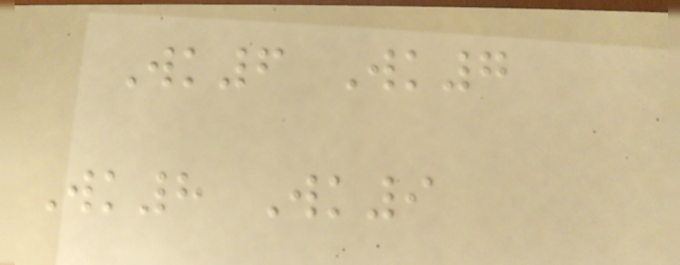Wk6 Wk7
Wk8 Wk9
